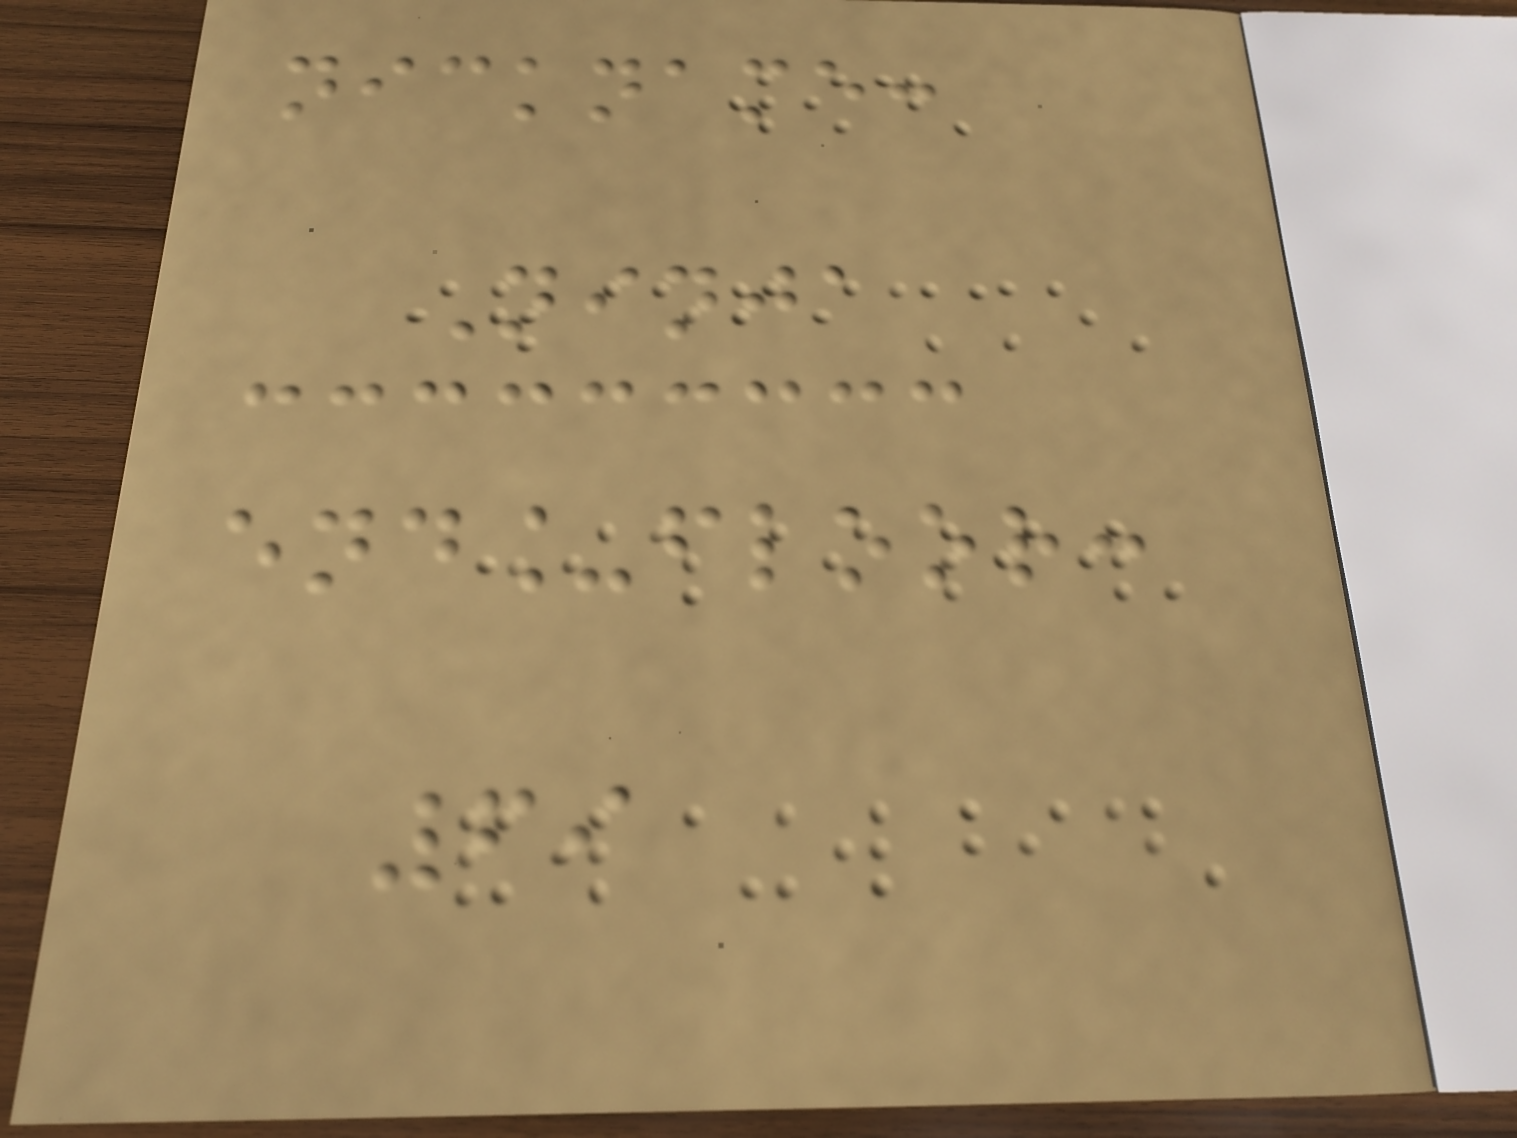nickname:
Ninja
end_floor:
69
